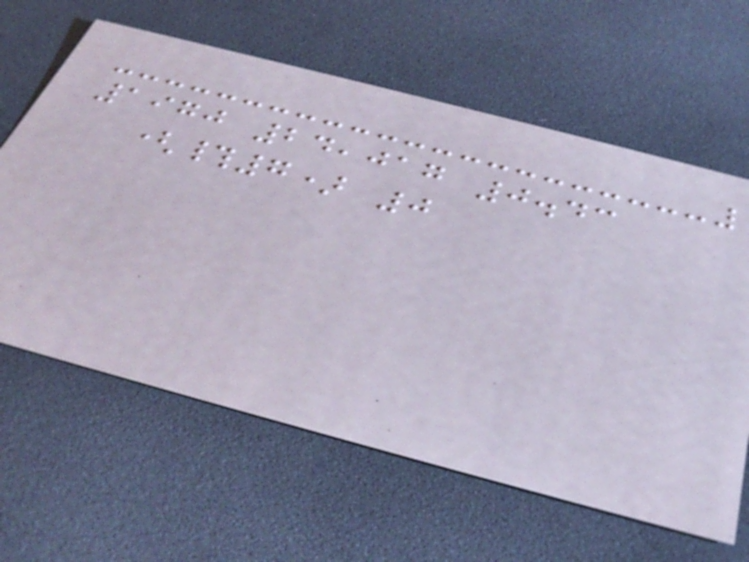1970 24,017 0.43
(#7) 0
